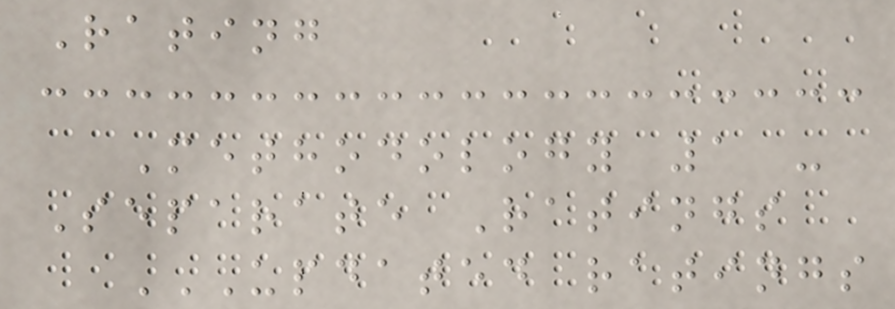Rating
Methodology 1 -
Separate Ratings
UPDATED RATINGS
